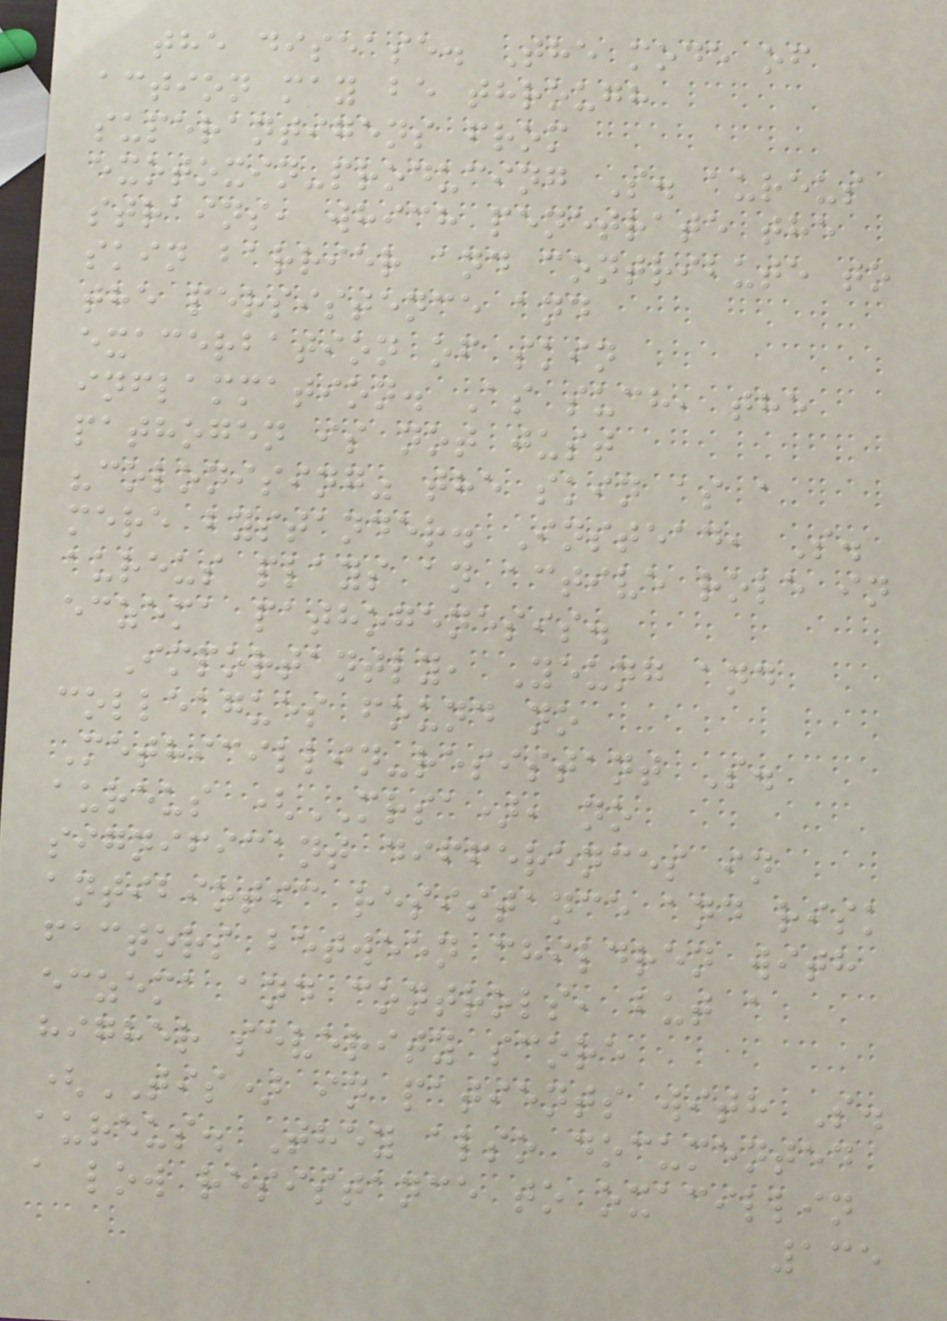the disease. The mode of
action may be through
superantigens from
exotoxin-producing S. aureus
strains, which penetrate the
skin barrier and contribute to
the persistence and
exacerbation of skin
inflammation. As such, the
pathogen is not just
"colonising" the skin as a
mere bystander. Instead, S.
aureus plays an active role in
eczema pathogenesis.
Importantly, Yeung and
colleagues found no
Methicillin-resistant S.
aureus (MRSA), no
significant differences in
antibiotic resistance and risk
factors between children with
eczema and controls, but a
higher severity score
(TIS) in patients with S.
aureus. They also documented
a low resistance to oxacillin
135
